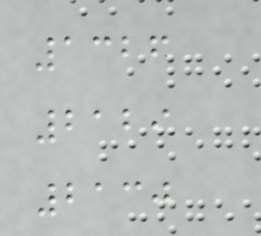1326
2129
2130
